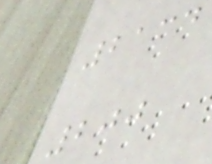2134
200
